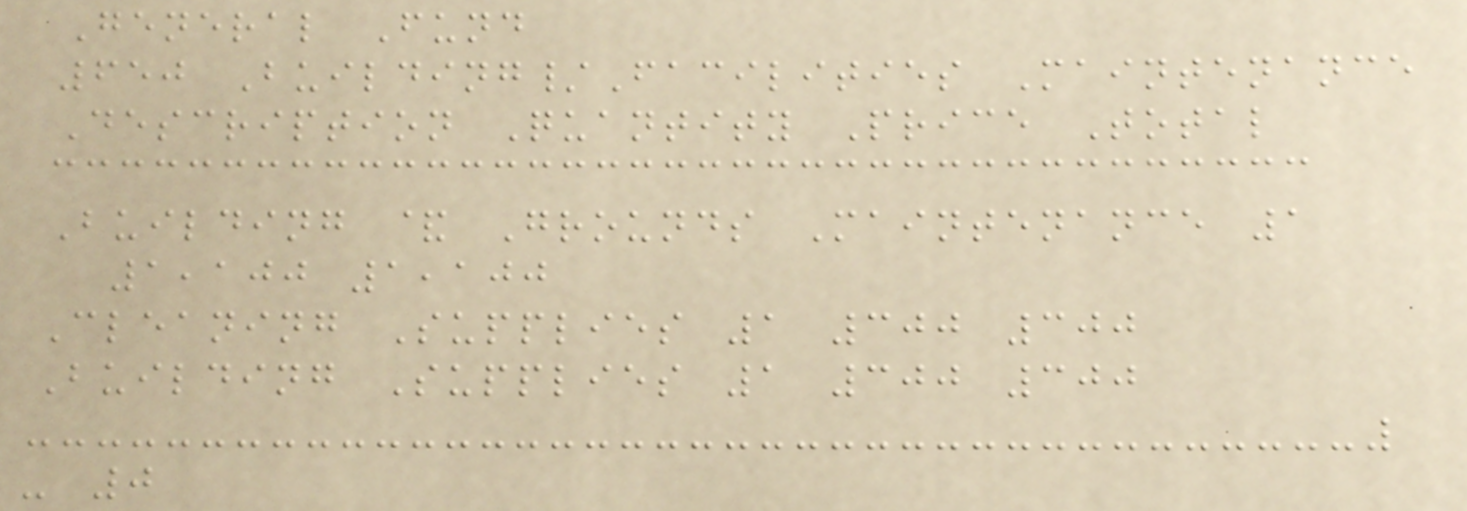General Fund
650 Building/Facilities Maintenance
Description Quantity Price Total
Building & Grounds Maintenance 1
1,100 1,100
Cleaning Supplies 1 300 300
Building Supplies 1 300 300
- 0
